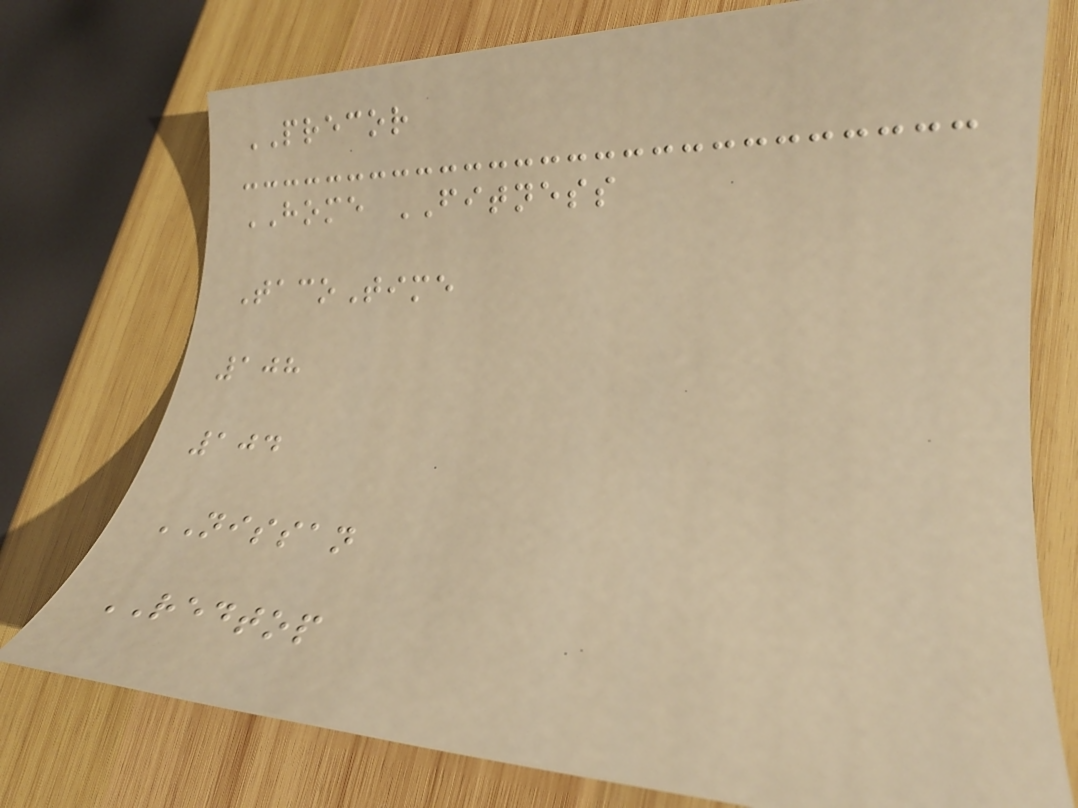PRECOR
HOME FITNESS
TacoTime
108
104
NISSAN
REDTOP
